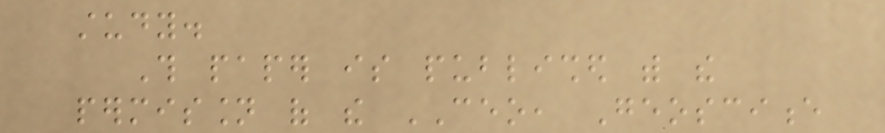study.
This paper is published with the
permission of the CEO, Geoscience
